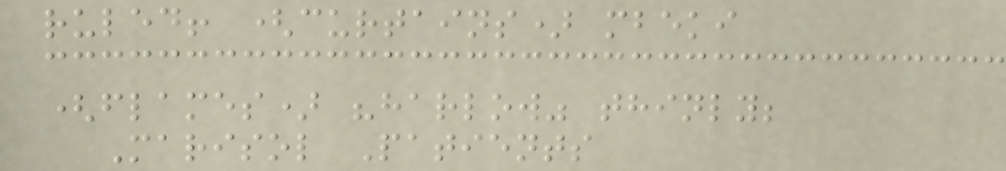ruled! (curtains) mbeki
(flames) "harlow" thinly;
Marisol Patients
